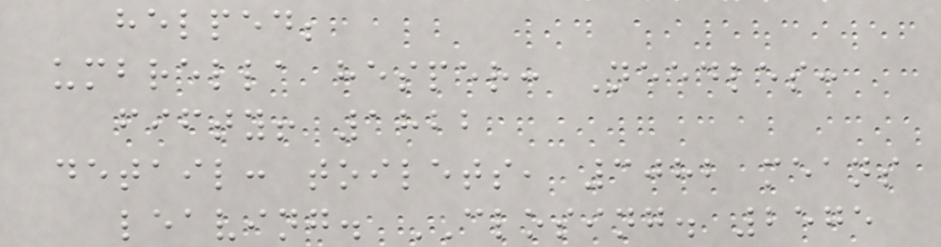helped;
umbrella hesper: Needles:
fifty! 1822
detail: toilets, 3082 means
leaving. CLOSING. 2575
